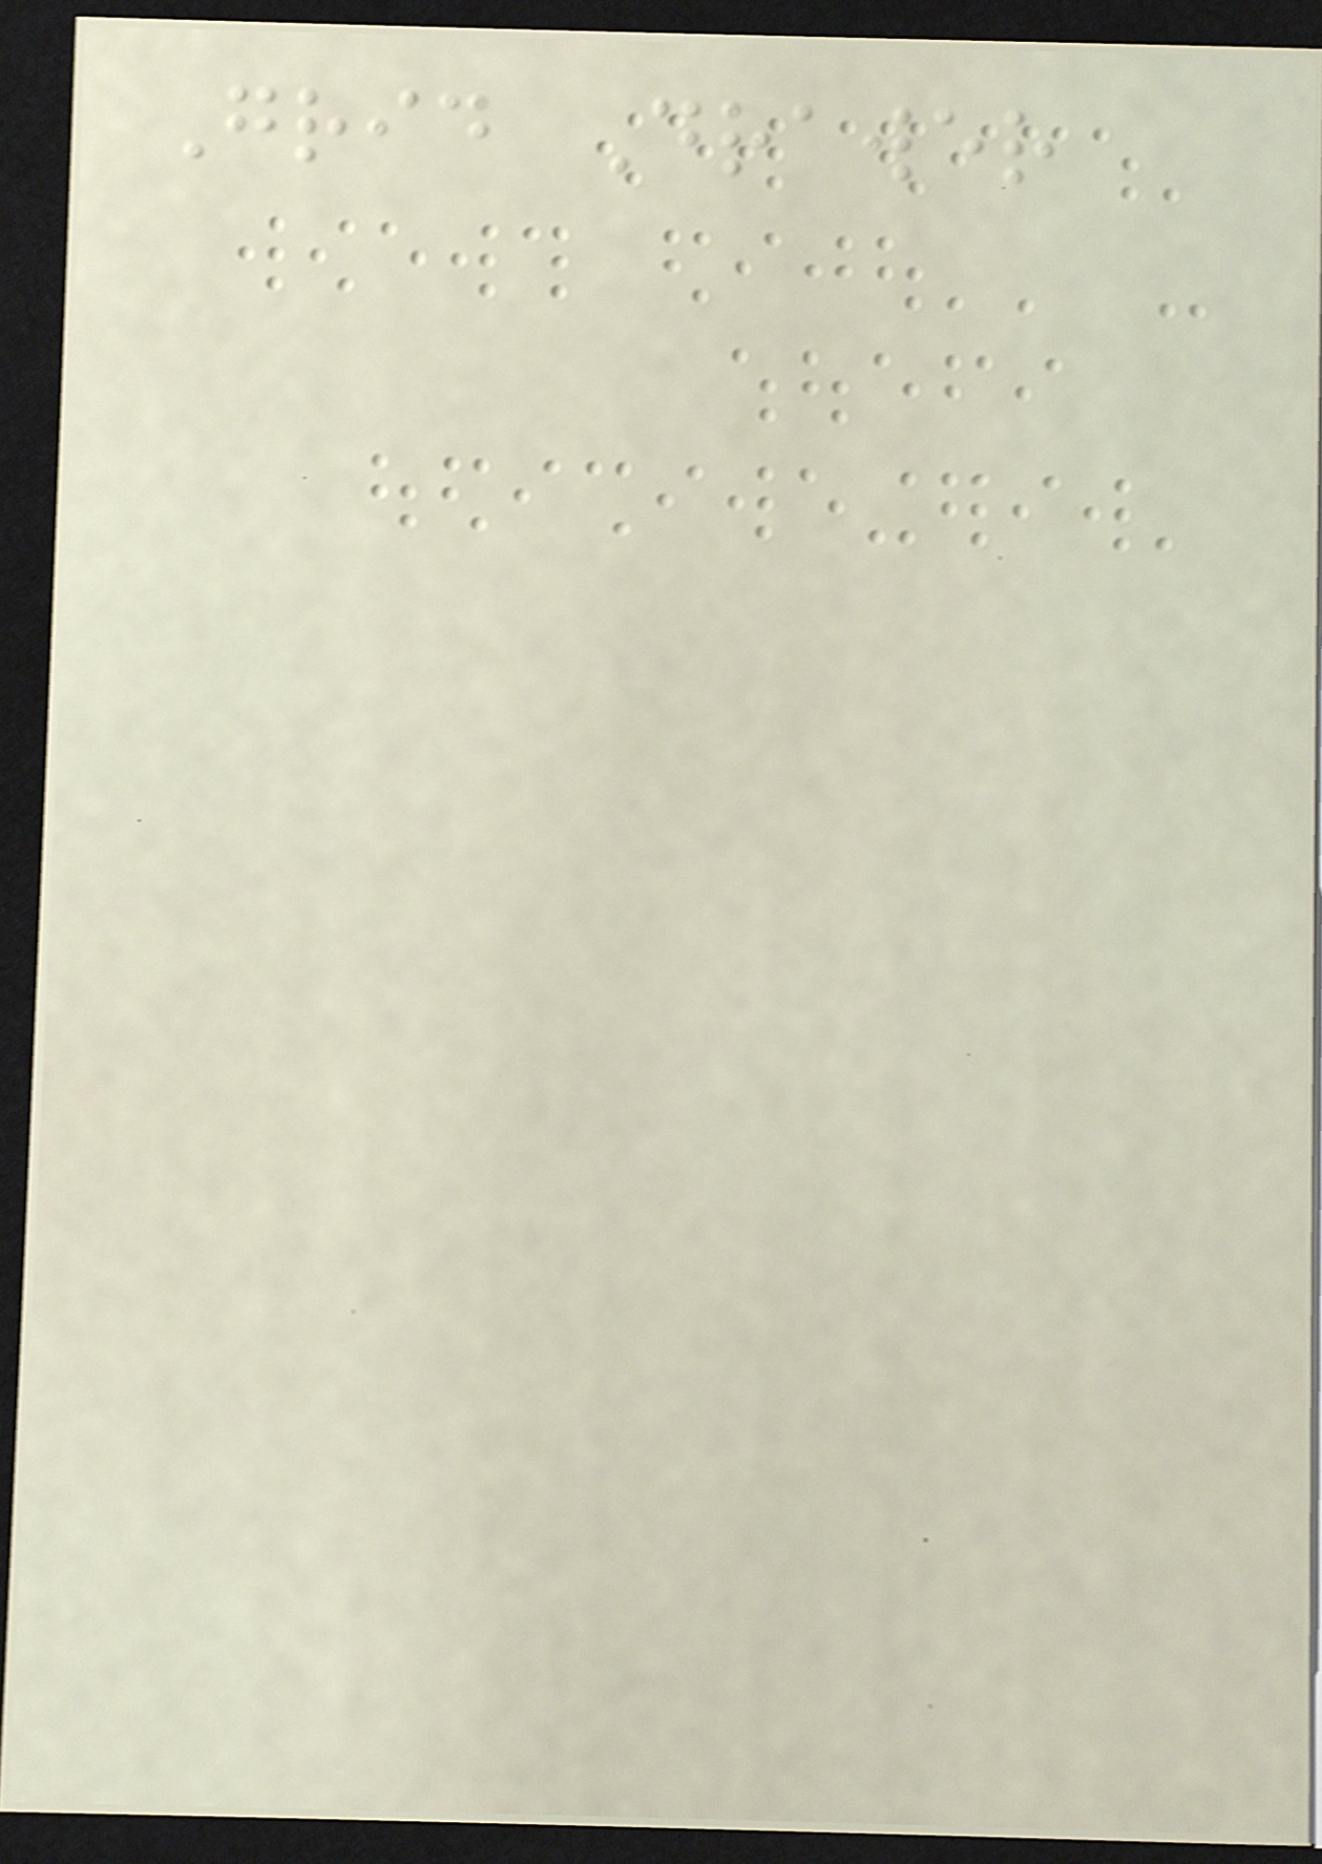Grid Drawer
